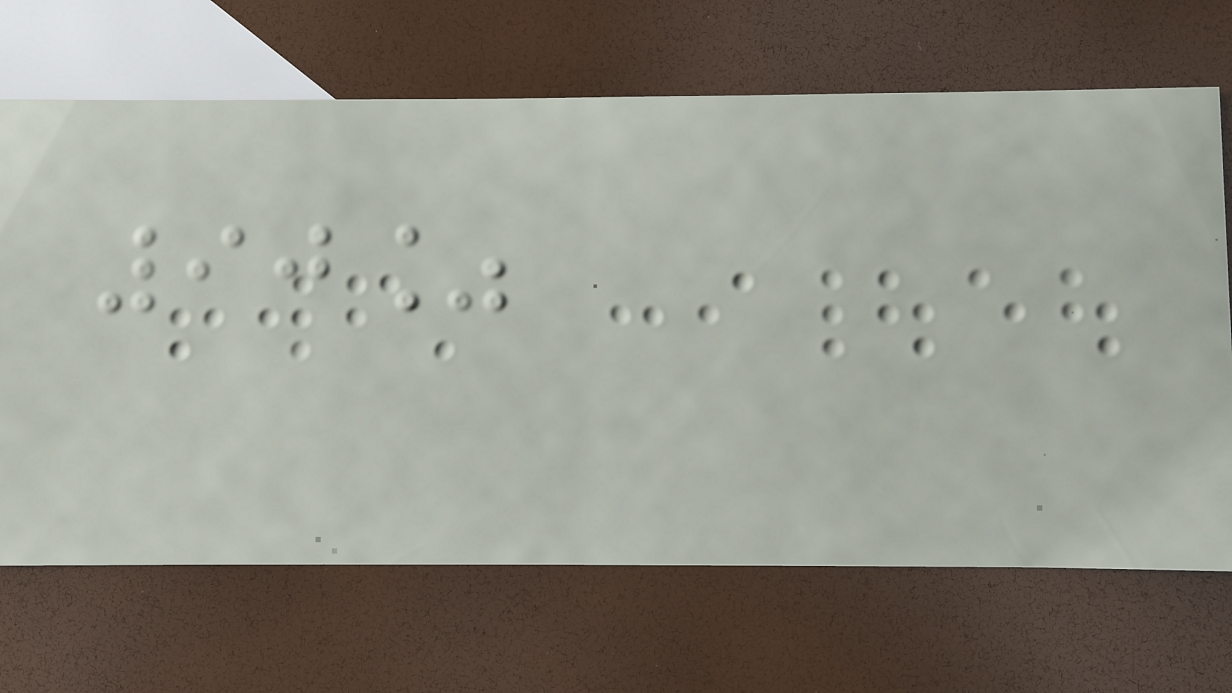90%
